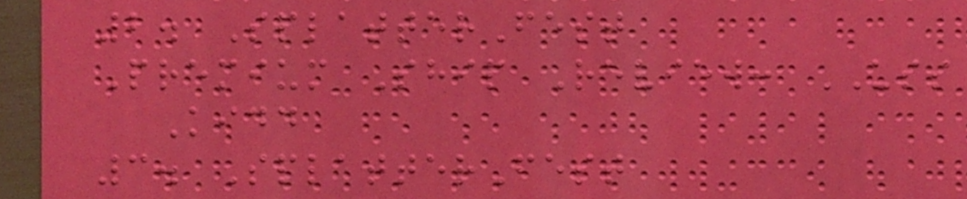2. SplatterFest
Premium Ship Review: USS
Kidd
3. SplatterFest
